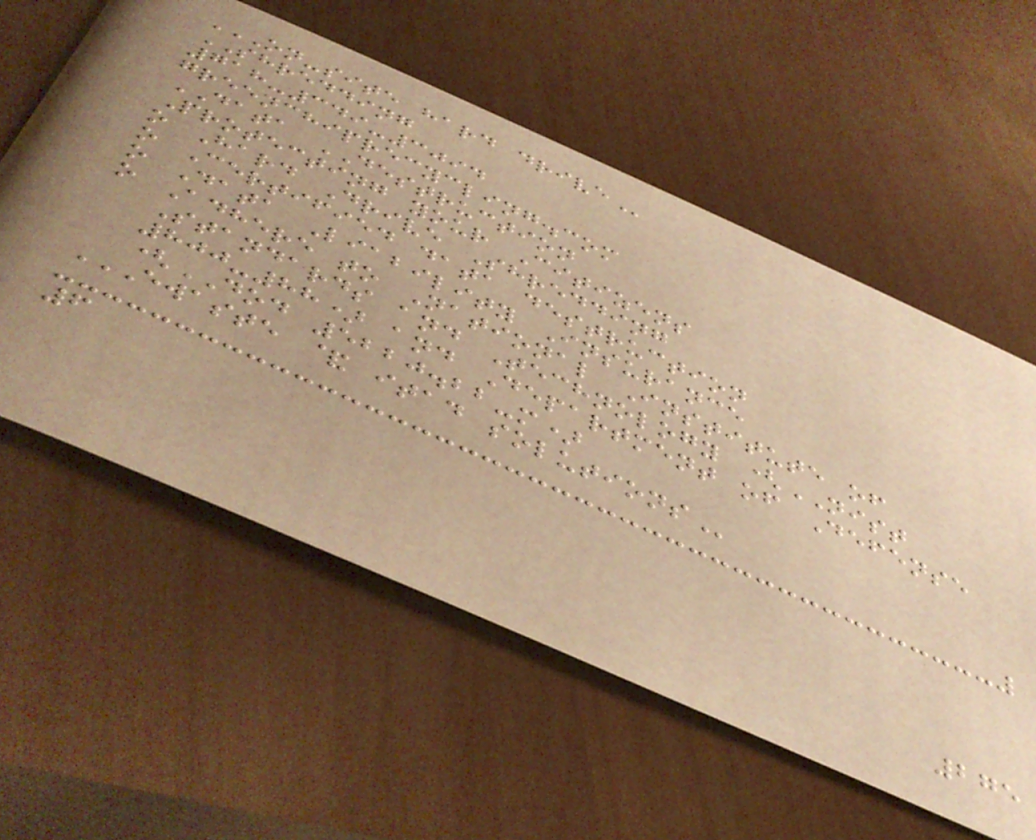ON-SITE HARD DRIVE
SHREDDING
718-349-3094
greenchiprecycling.com
DATA DESTRUCTION
Protecting your Citizens
o Hard Drive Shredding
o Certified data destruction
o Data Liability Insurance
o Adhere to National Institute of
Standards and Technology (NIST
800-88) and Department of Defense
(DOD 5220.22-m)
EWASTE & ITAD SOLUTIONS
6
275
